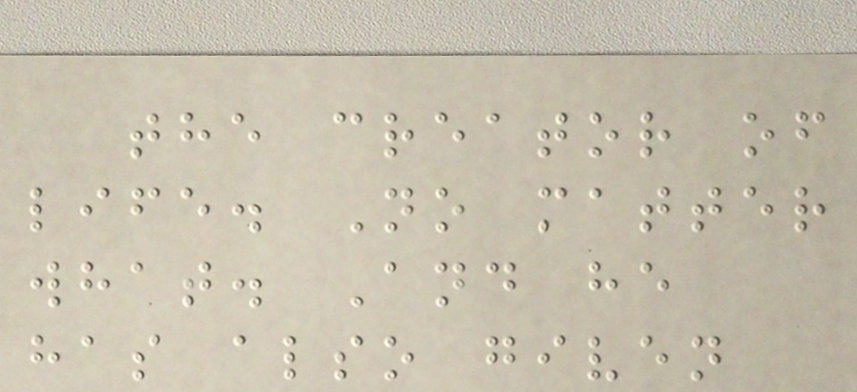the creator of
life. No matter
what. And he
has also given
